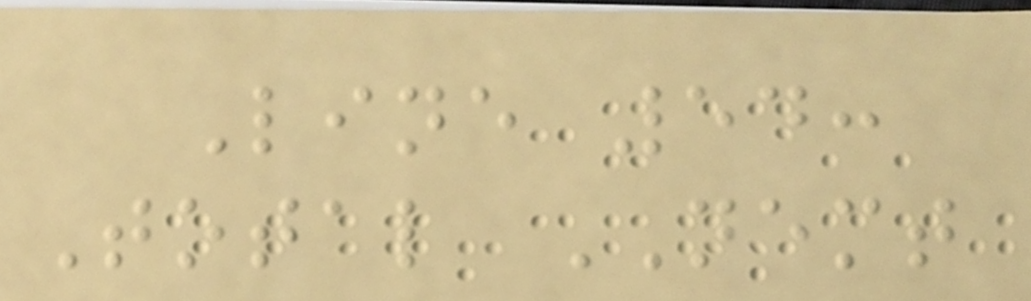Line 54:
Total NEMT
